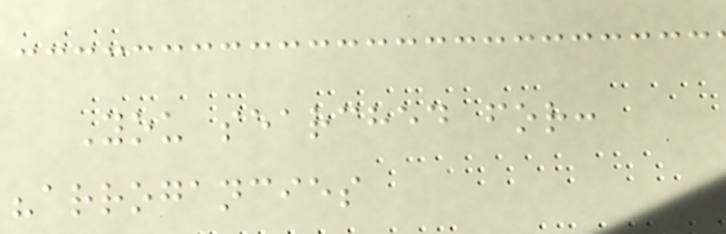You searched for:
"arrogancies
